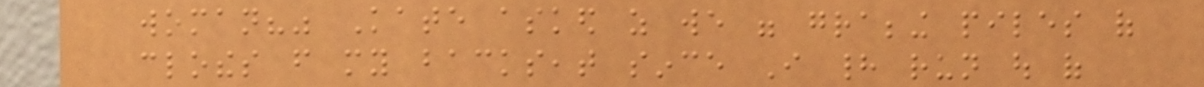woman?" Kate asked as we were grabbing piles of
clothes from my backseat since I had run out of
